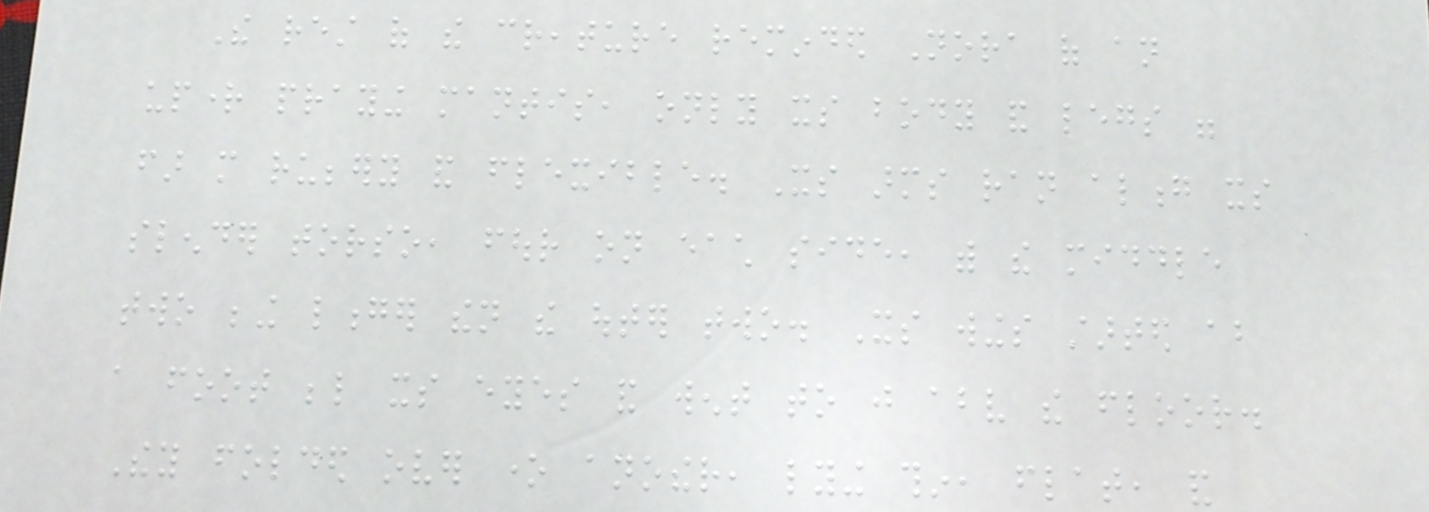The rest of the creature reminded Nora of an
upright praying mantis, only its body and legs were
far more rubbery and flexible. Its arms ran along its
slender torso, four on each side, with the middle
two being longer then the outer two. Its wings started about
a foot below its eyes and went to just above the floor.
They folded over one another, lying thin, flat, and
